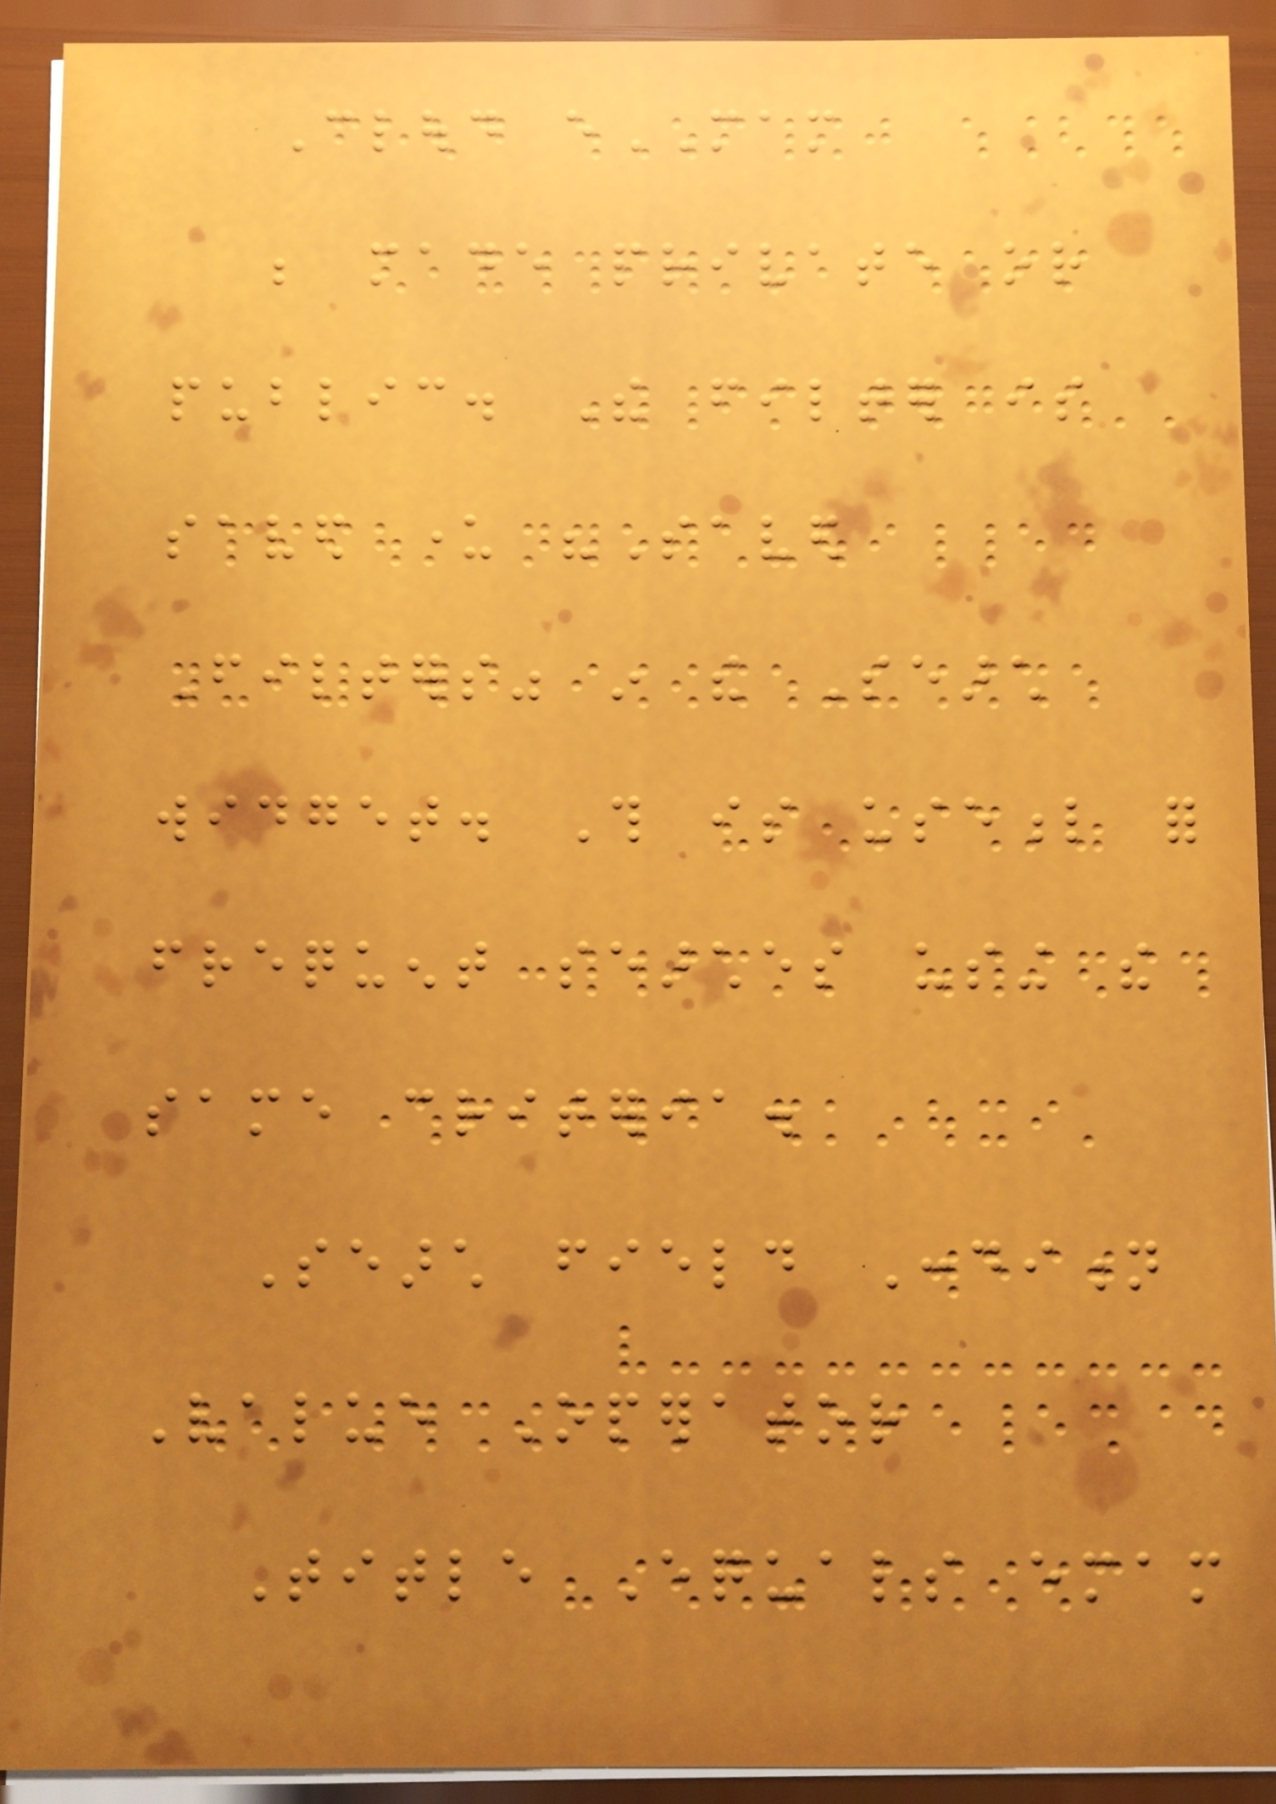Cloud eMAM
be made private or
public. The filter is
saved under "Saved
Filters" in the Search
widget. This is useful for
frequent searches using the
same criteria.
Search field Condition
Value Operator
Title Equals emam
